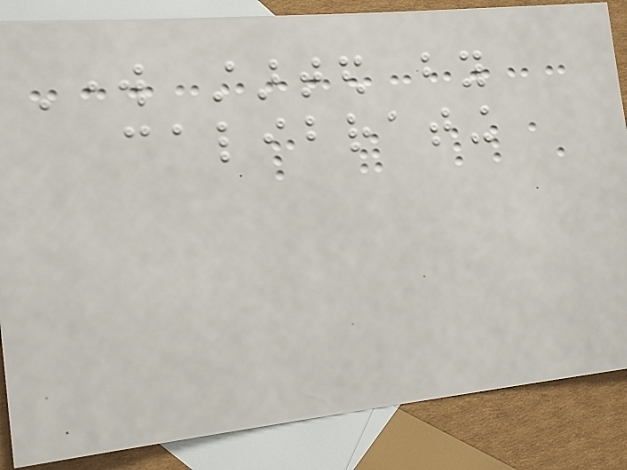Work started by
calibrating
